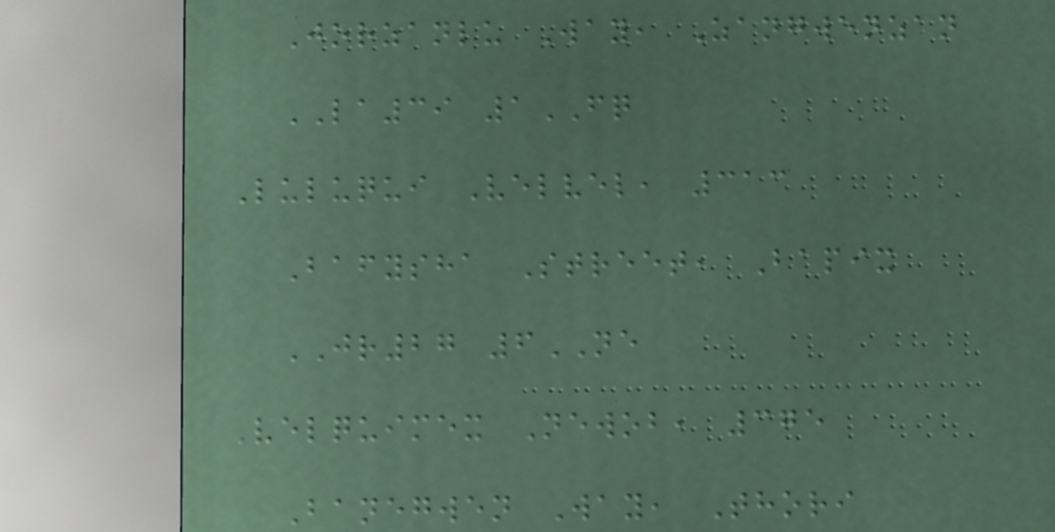Jorzanlu Way, Zangwenzan
LA39 1FQ
Luluqui Velvel, 313
Bafysha Street, Bapix
JR27 6NE
Velquimex Newob, 375
Banegwen Way, Thori
